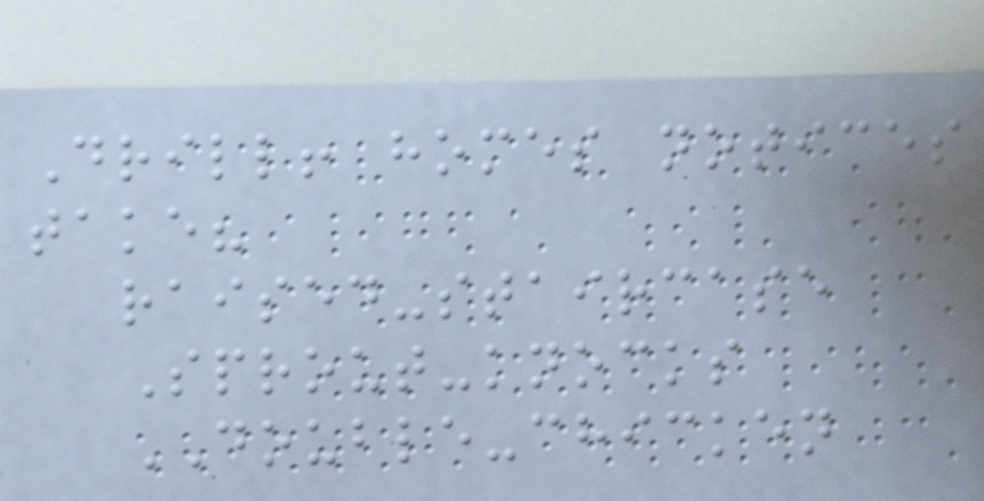Drill! homes notices
take?
raised-staircase
Sprout-knocks
DOUBLE-chicken
